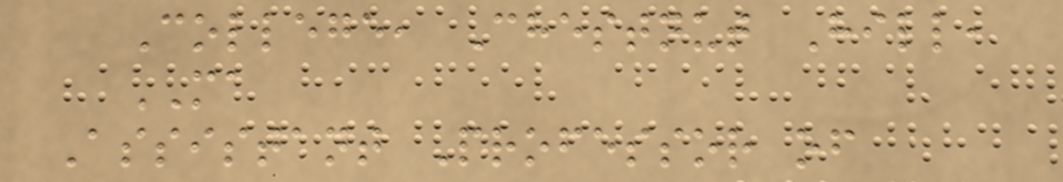College, Chestnut Hill,
MA
Assistant Professor of
